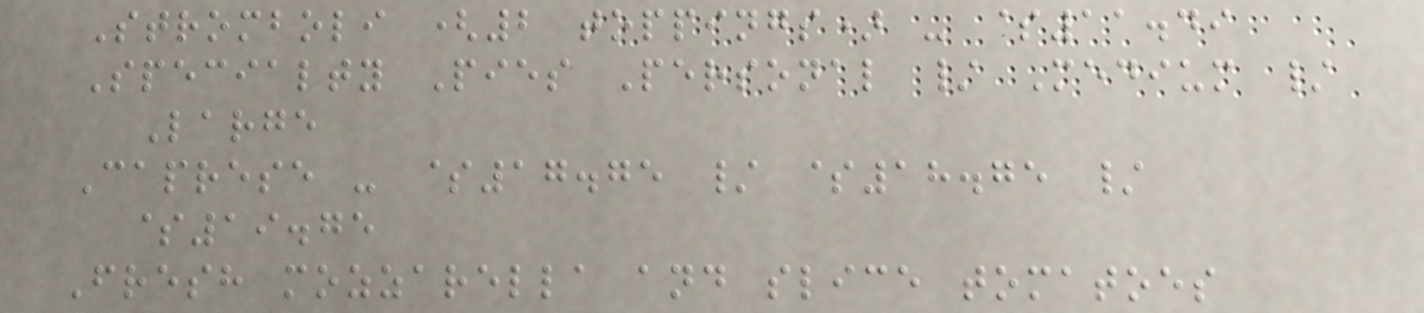Stromboli (2 toppings) - $11.49
Specialty Pies Personal / Medium /
Large
Caprese - $17.75 / $18.75 /
$19.75
Fresh mozzarella and slice tomatoes
